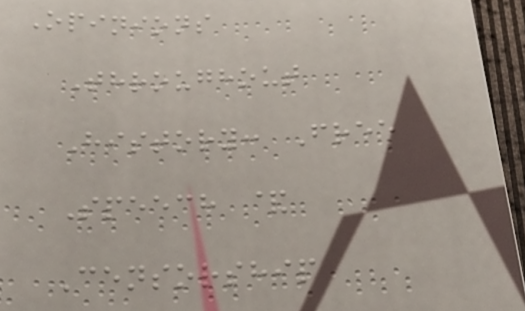Opinions
Throughout
History: Free
Speech &
Censorship
